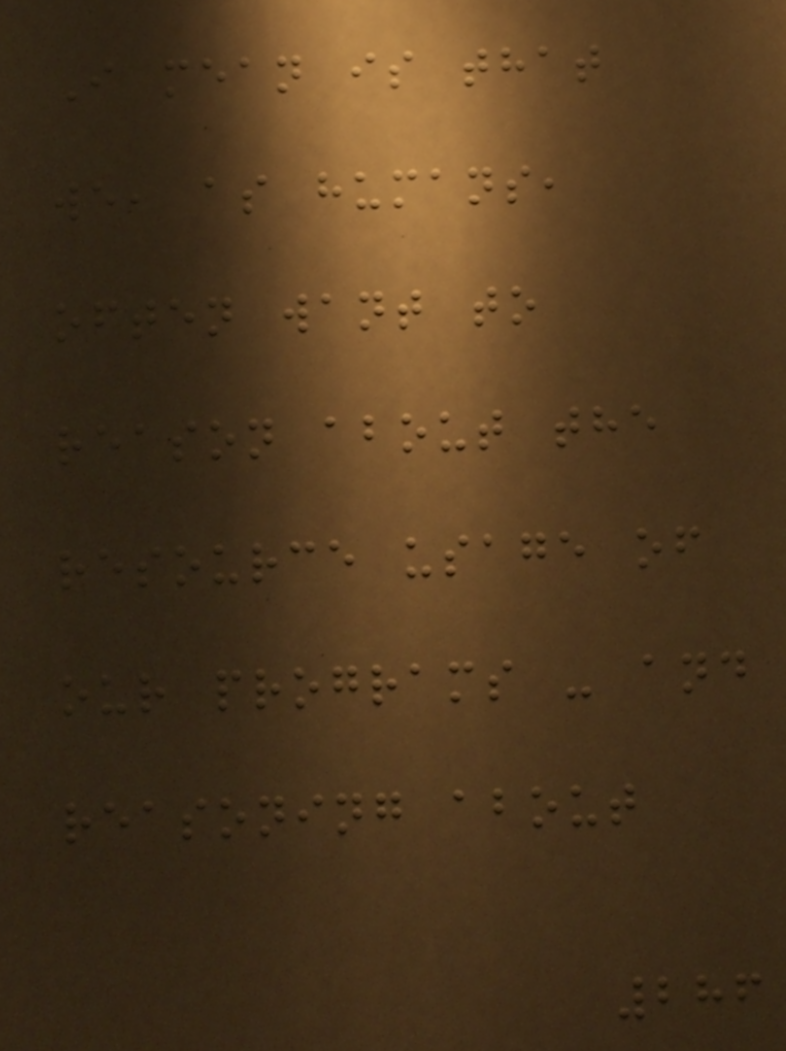I mean is that
we, as humans,
often want to
reason about the
resource usage of
our programs - and
reasoning about
286
